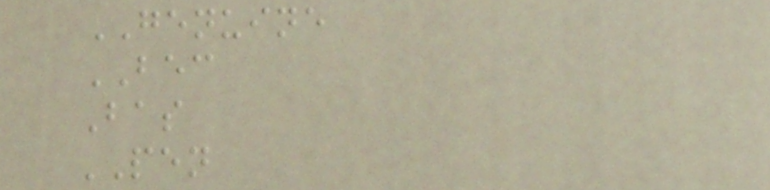GENUINE
BEC
Bas
PEN
